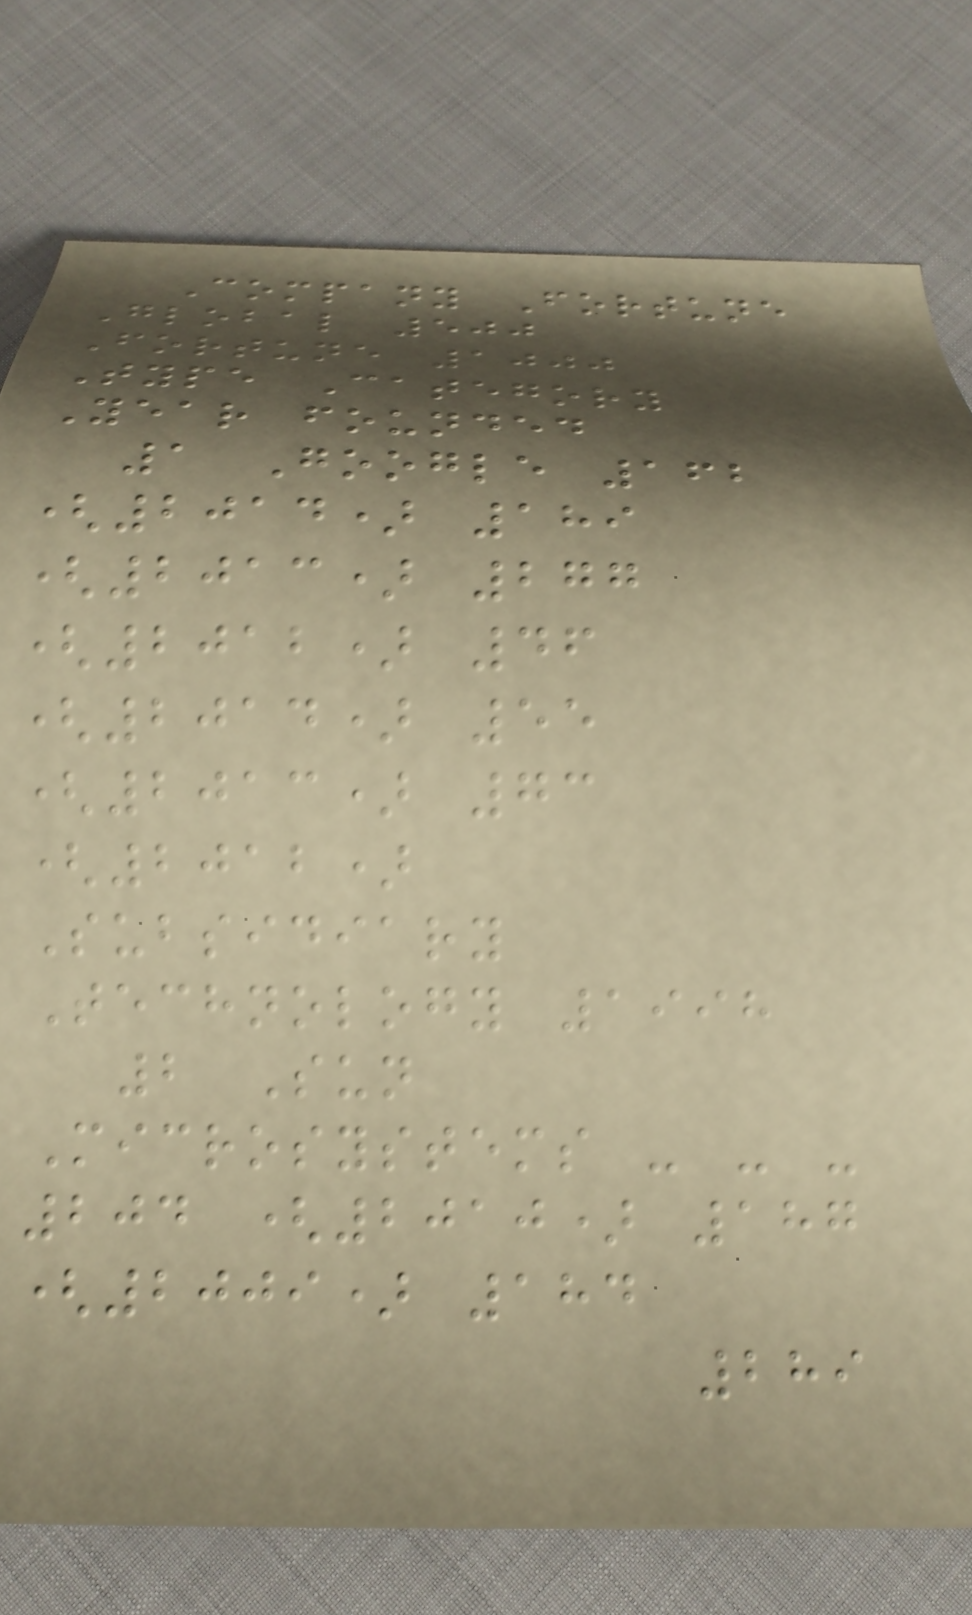Company Fortune
Global 500
Fortune 1000
Type Category
Year founded
1 Google 162
(2014) 189
(2013) 277
(2012) 46
(2014) 55
(2013) 73
(2012)
Subsidiary
Technology 1998
2 Sun
Microsystems - - -
204 (2010) 187
(2009) 184
289
